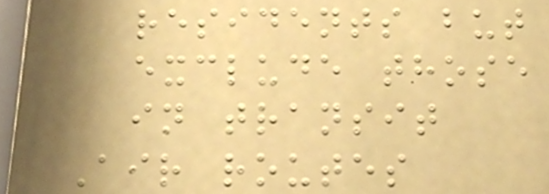residents but
exclude those
in transit
Air routes
